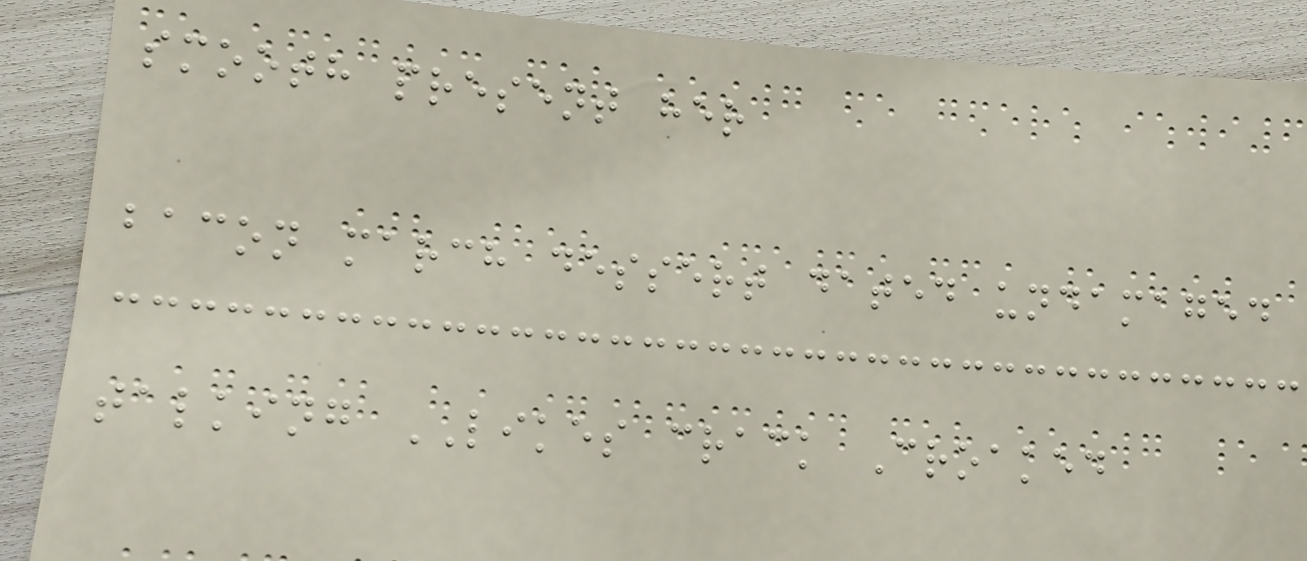smooth present her
bacon march dessert dated undamaged
talking LIKES crack Croaked
